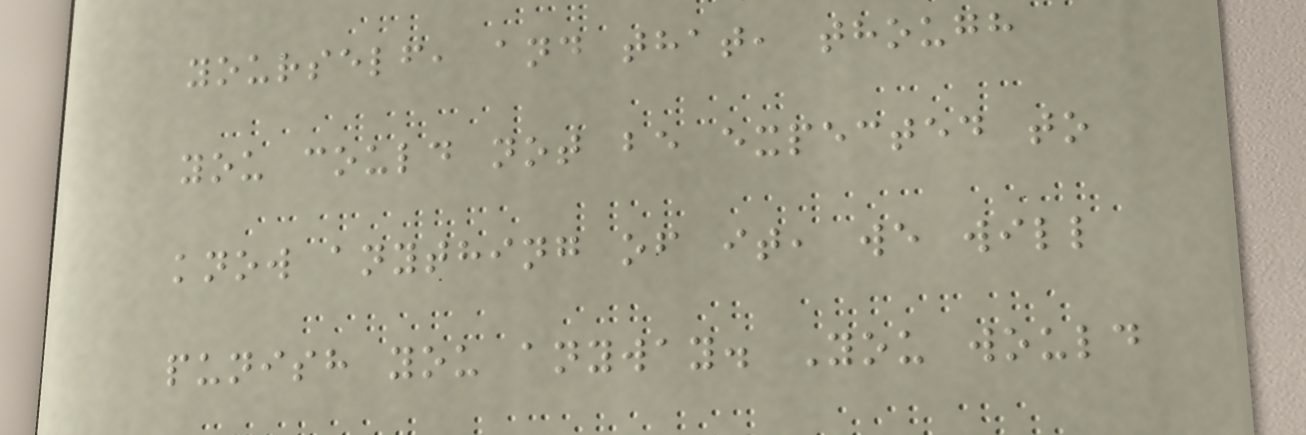yourself, and that, though
you could not be expected to
know anything of it, we will
punish you anyway. You would
